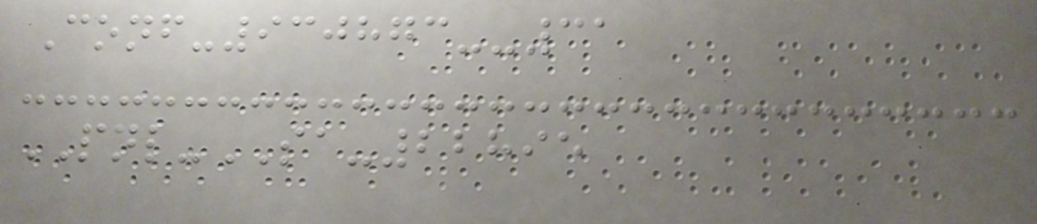Conf-930873--31
PNL-SA-22895
